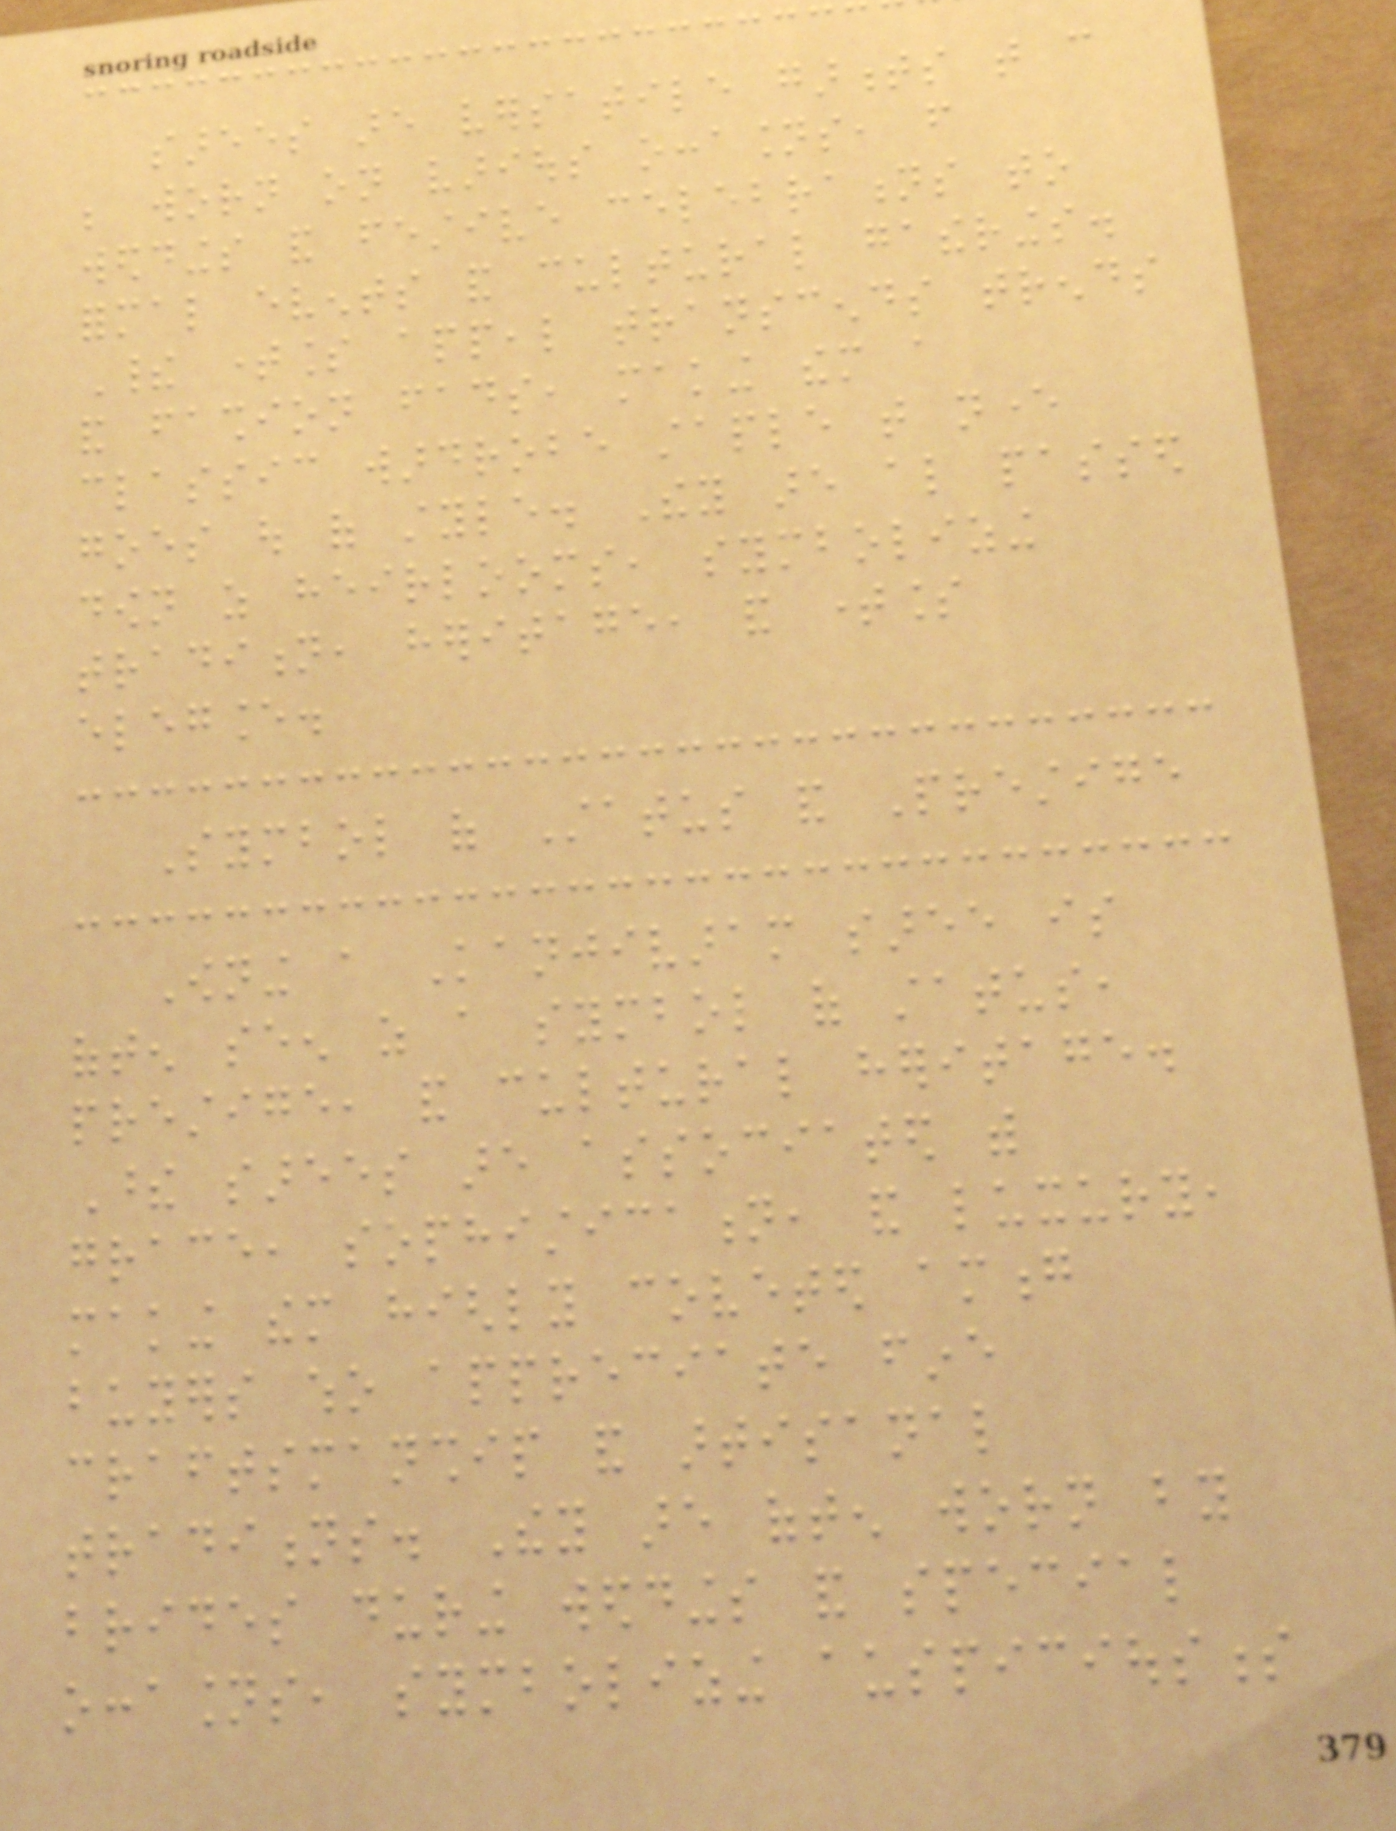sarees are versatile garments that can
be worn on various occasions, from
weddings and festive celebrations to
formal events and cultural gatherings.
Their timeless appeal transcends trends
and fashion fads, making them a
classic wardrobe staple that never
goes out of style. They are also passed
down as heirlooms, symbolizing
tradition, heritage, and timeless
elegance.
Symbol of Status and Prestige
Owning a Kanjivaram saree is
often seen as a symbol of status,
prestige, and cultural heritage.
These sarees are associated with
grace, sophistication, and luxury,
making them highly coveted among
buyers who appreciate fine
craftsmanship and artisanal
traditions. They are often worn by
brides during weddings and special
occasions, symbolizing auspiciousness
